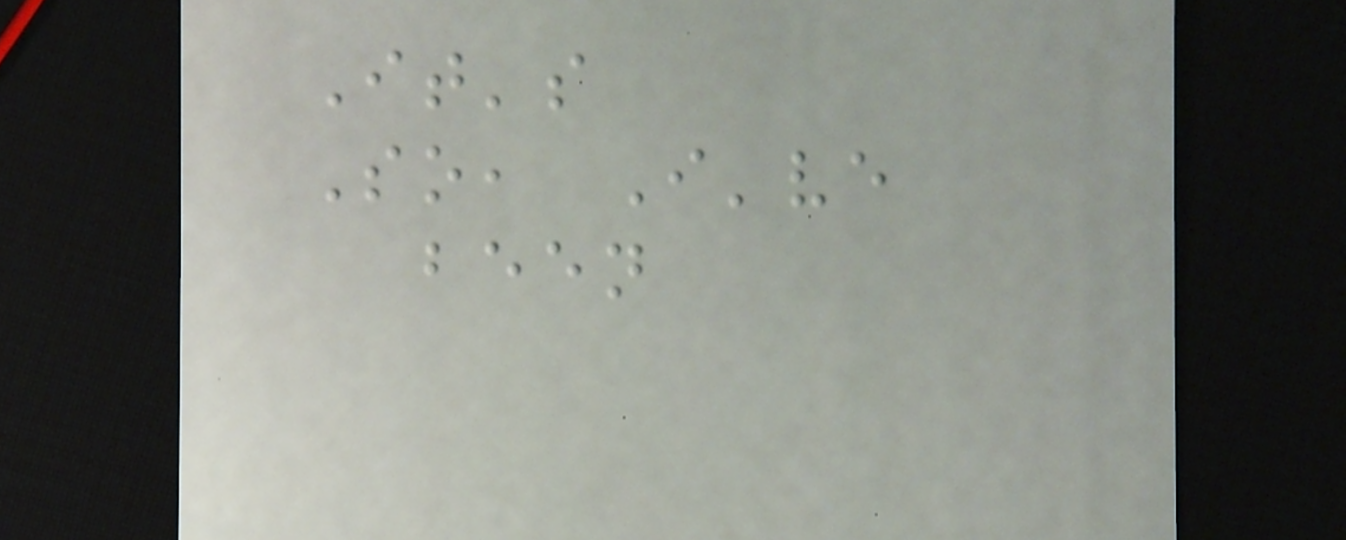It's
So, I've
been
